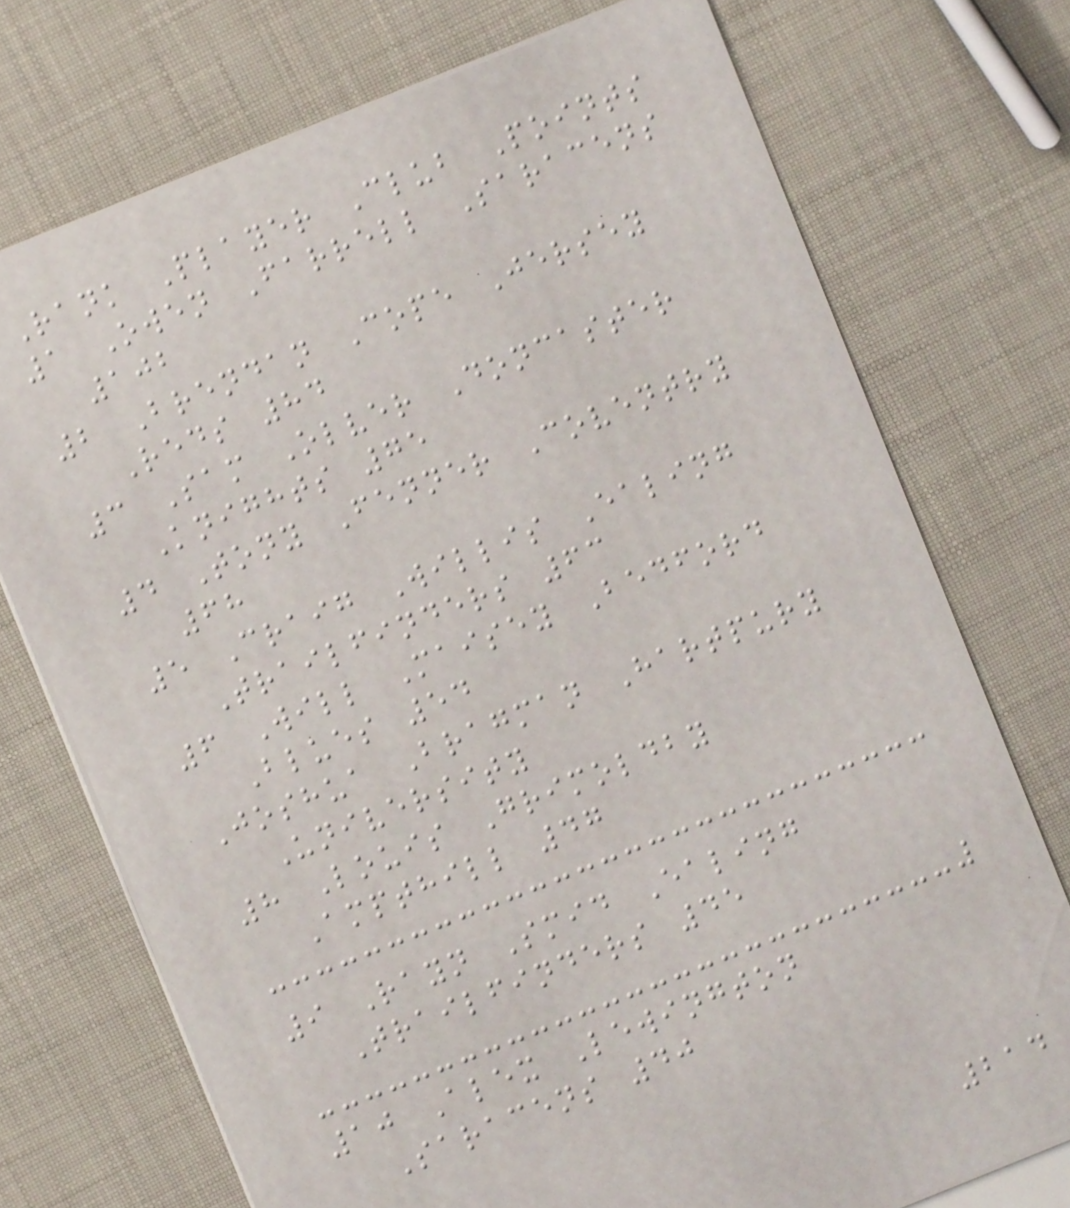Rank Player Club Points
1 Owen Farrell Saracens
102
2 Brendan Cope Jersey
Reds 84
3 Sam Olver Doncaster
Knights 75
4 Tony Fenner Coventry
68
5 Craig Willis Ealing
Trailfinders 63
6 Will Maisey Bedford
Blues 54
Joshua Bragman Hartpury
University
8 Louis Grimoldby
Ampthill 47
9 Rayn Smid Ealing
Trailfinders 45
10 Alex Lewington
Saracens 40
214
